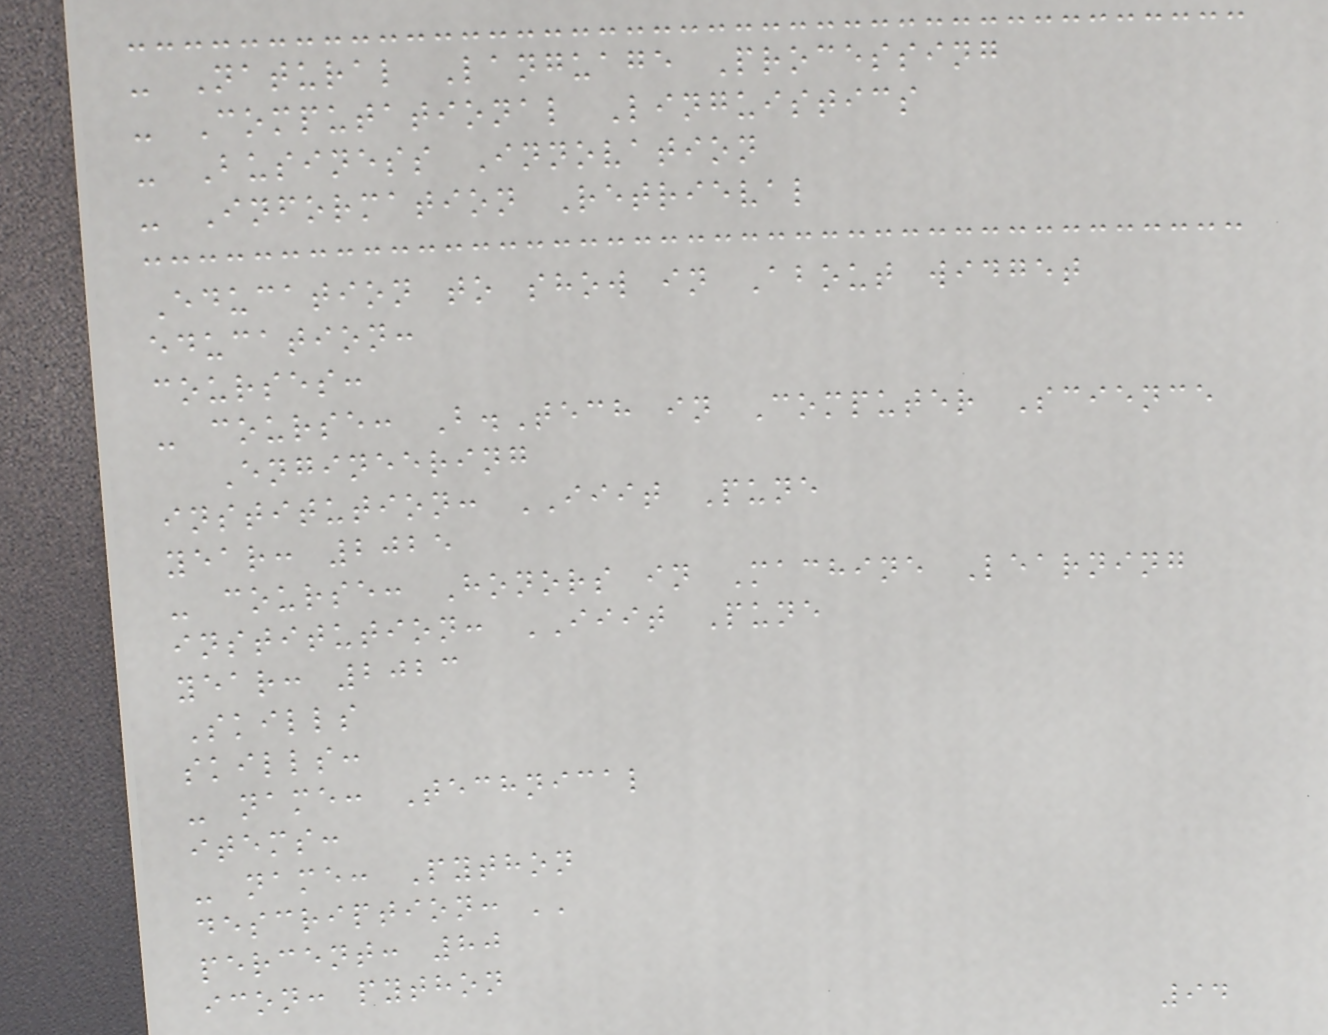- Natural Language Processing
- Computational Linguistics
- Business Innovation
- Information Retrieval
Education to show in About widget
education:
courses:
- course: B.Tech in Computer Science
Engineering
institution: IIIT Pune
year: 2025
- course: Honors in Machine Learning
institution: IIIT Pune
year: 2023
Skills
skills:
- name: Technical
items:
- name: Python
description: ''
percent: 80
icon: python
94
